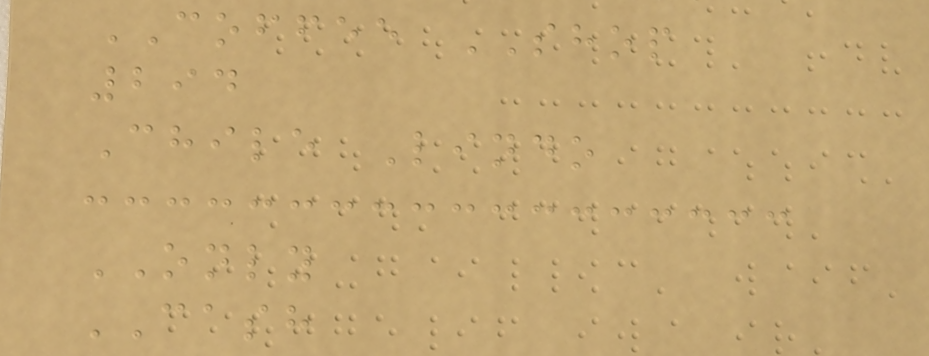COFFEE SHOP
294
Chile Lindo
ONLY
CASH
